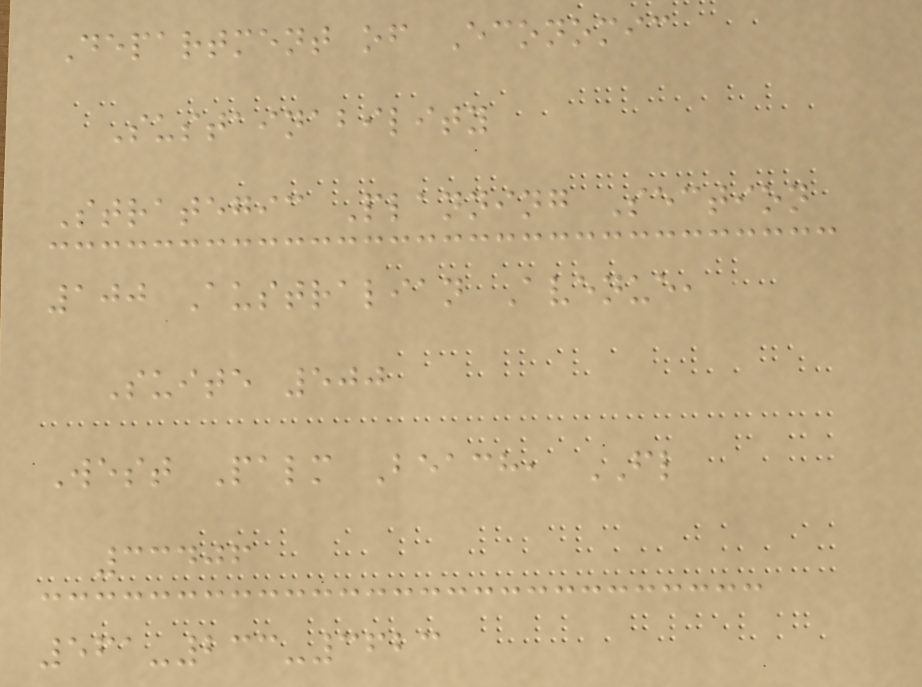Department of Economic
Sustainability
Strategic Planning Section
100 Australian Avenue,
Suite 500
West Palm Beach, FL
33406
561-233-3623
